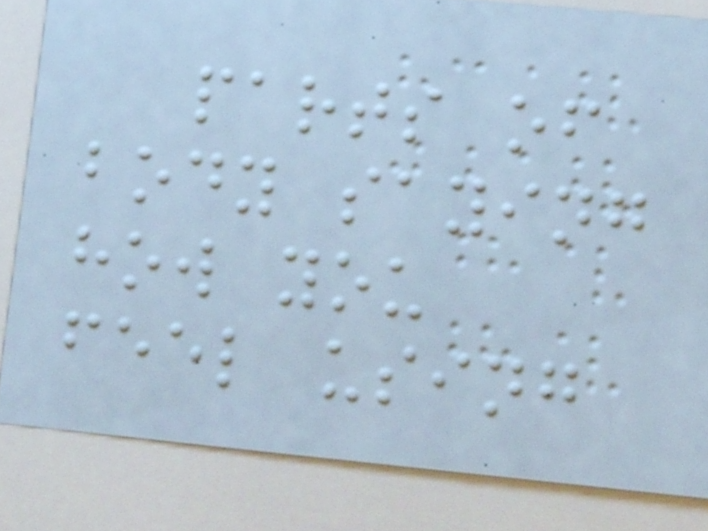parts of
body saying
how you
feel using
